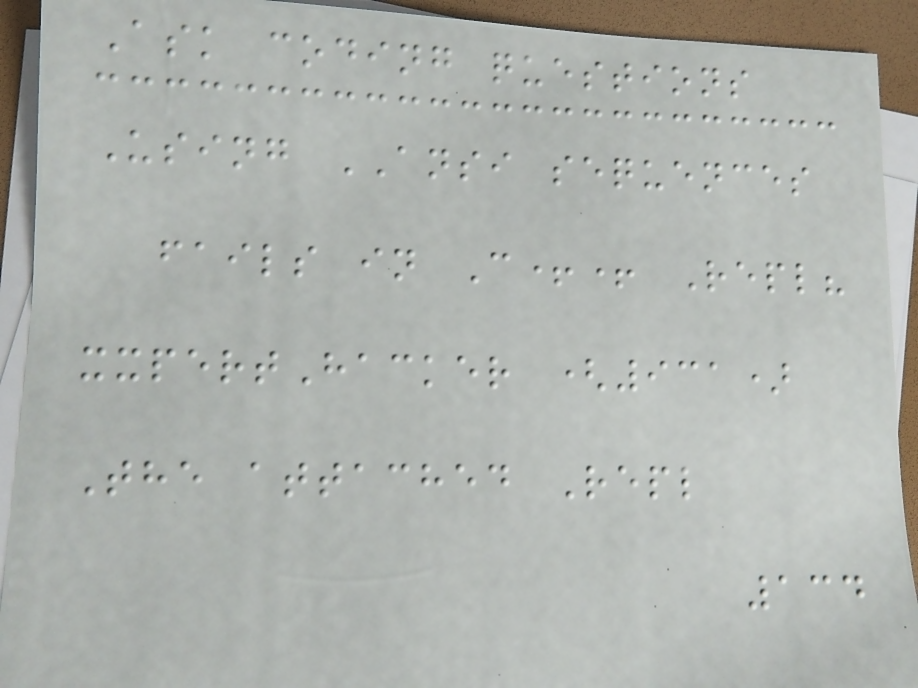Ask coding questions
Using ANSI sequences
fails in C++ Repl?
xxpertHacker (931)
The attached Repl
134
